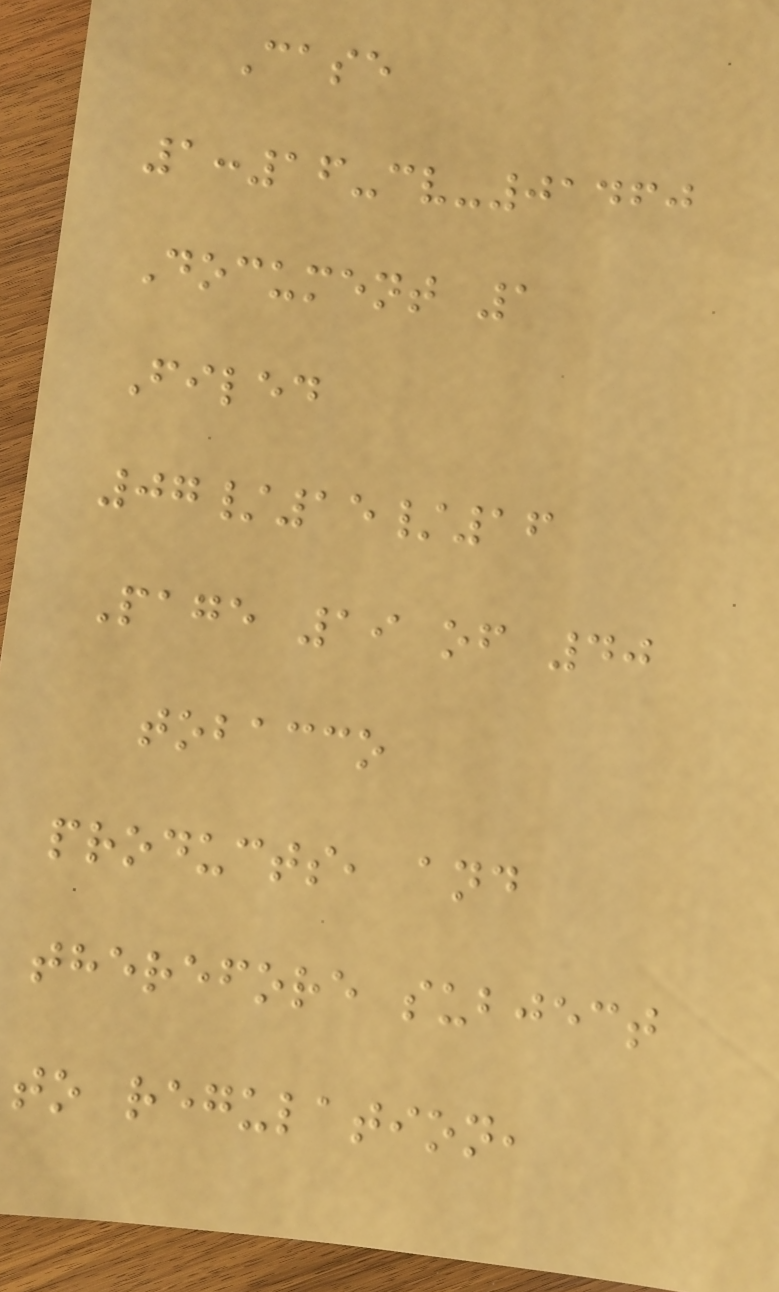Case
1:16-cv-01460
Document 1
Filed
07/15/16
Page 19 of 40
tobacco
products, and
therefore subject
to regulation,
